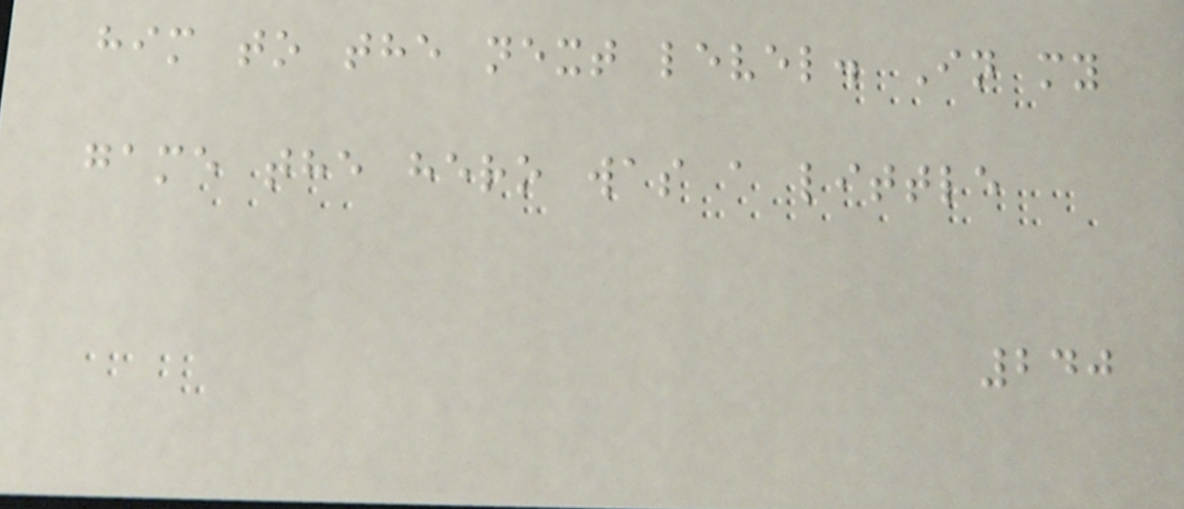him to the next level. In my
game the hero was a little
240
